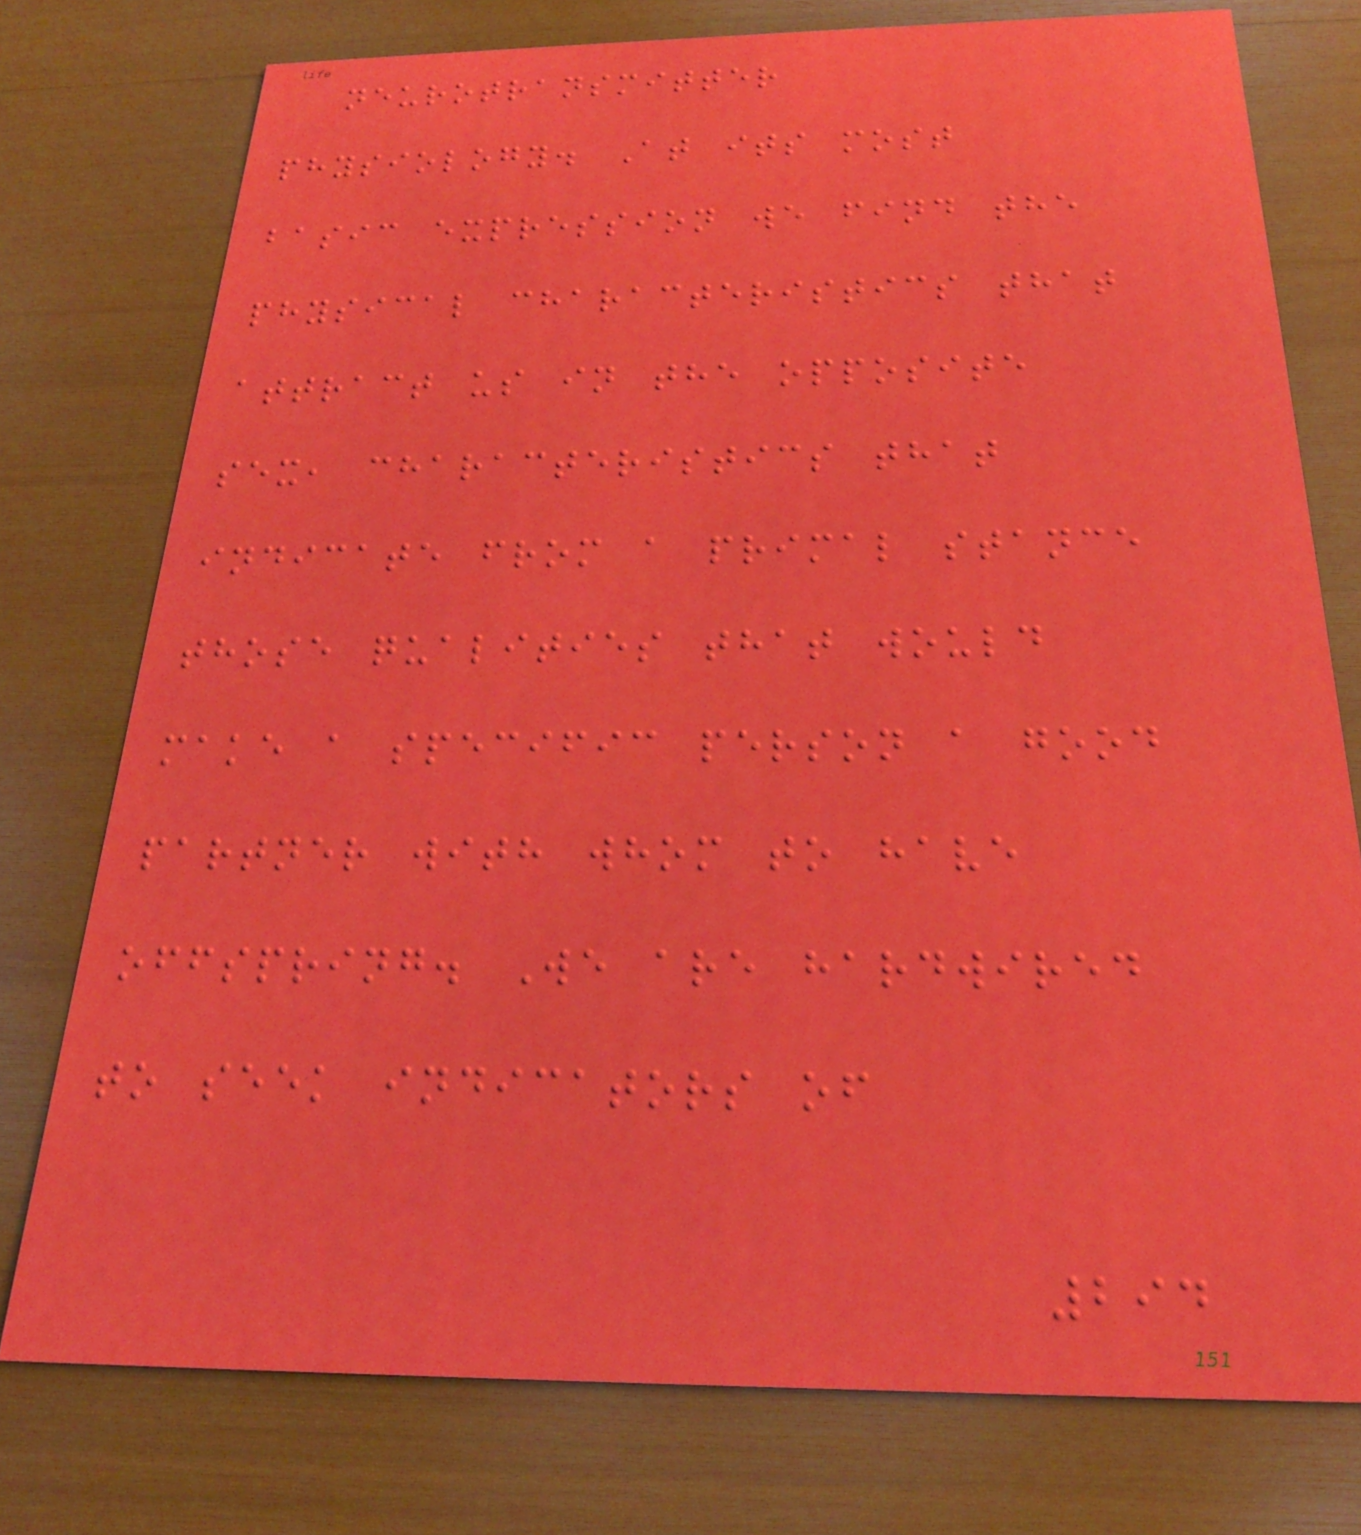neurotransmitter
physiology. At its most
basic expression we find the
physical characteristics that
attract us in the opposite
sex, characteristics that
indicate from a primal stance
those qualities that would
make a specific person a good
partner with whom to have
offspring. We are hardwired
to seek indicators of
294
